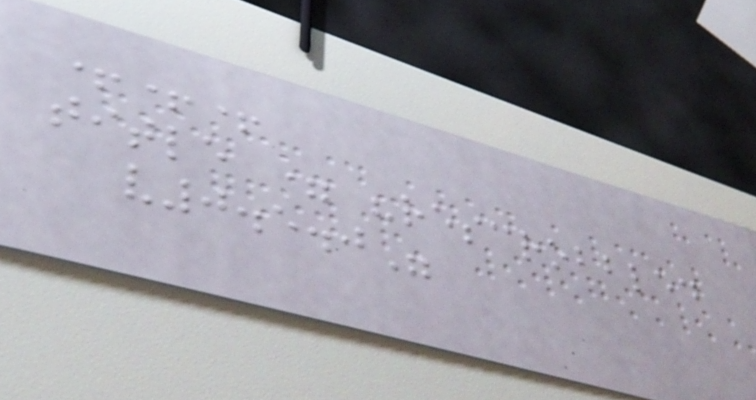+++
title = "rescrobbled
v0.5.0"
